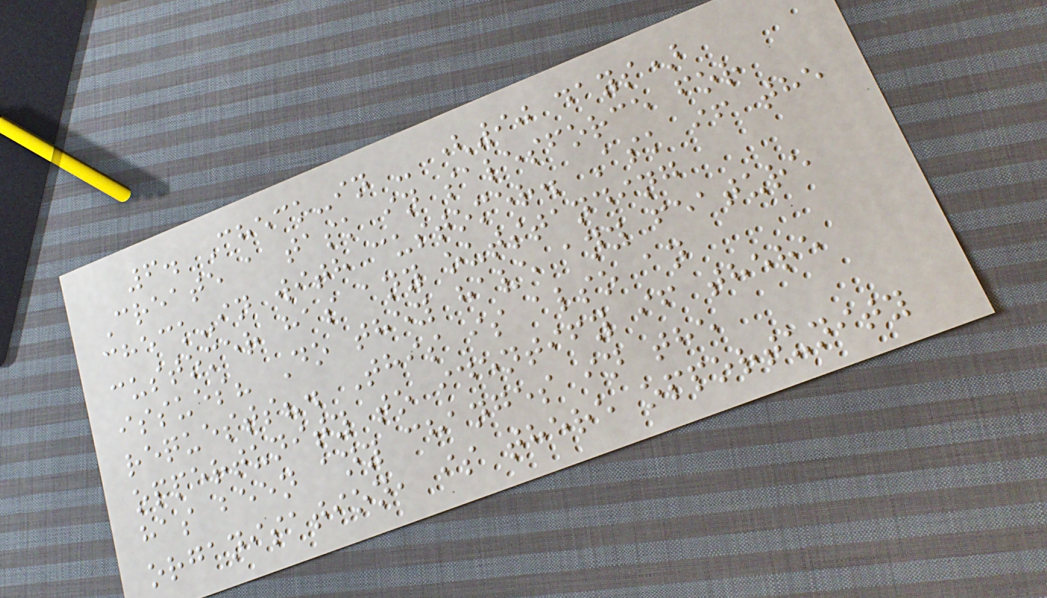6. Check-in - (90 days)
Create a task in salesforce for
check-in with customer. Ask if the
customer has any outstanding
issues? Do they have any feature
requests?. This is also an
oppertunity to identify if there
has been any changes in the
organisation, is there opportunity
